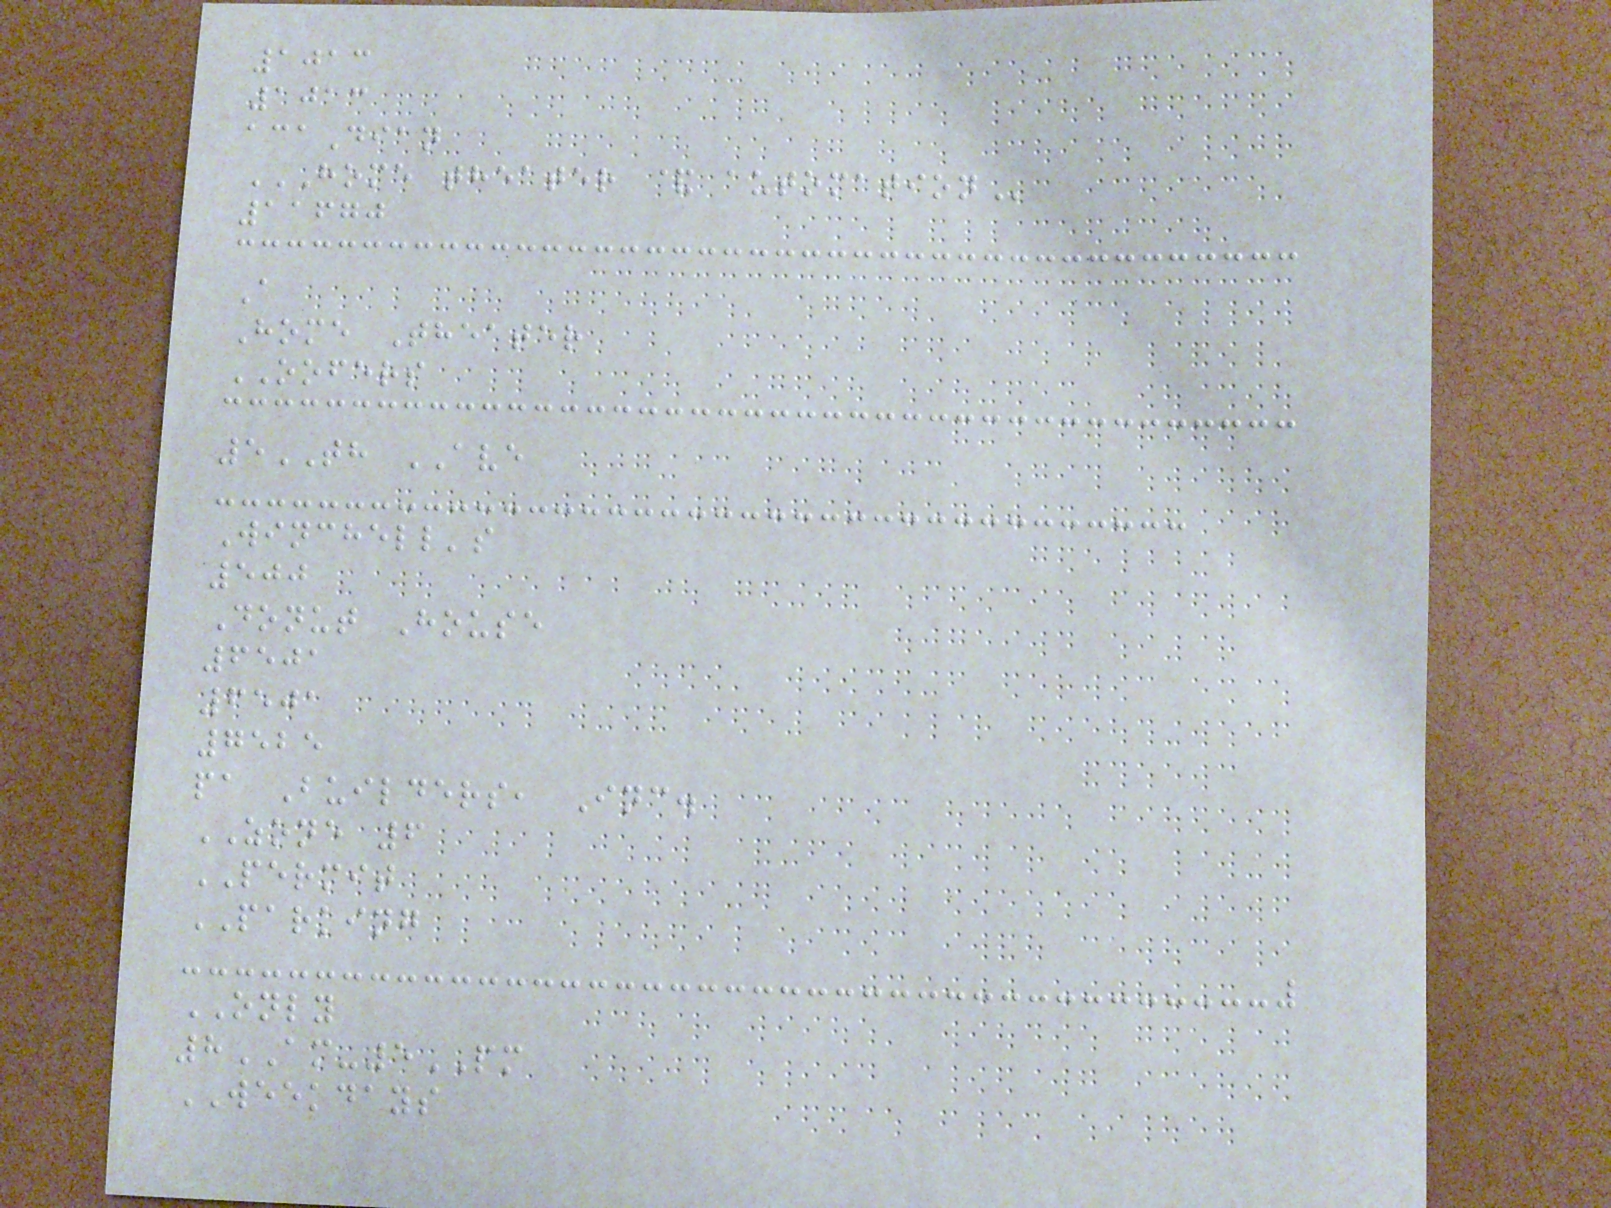1013
1013
acaDian
HOME THEATER & AUTOMATION
11670
A
Home Theater
OOFERS
5TH AVE
Winchell's
500
Donut House
6501
6501
7525
pa Builders, Inc.
ZONE 6
PERMIT
PARKING
ONLY
8AM-5PM
WEEKDAYS
